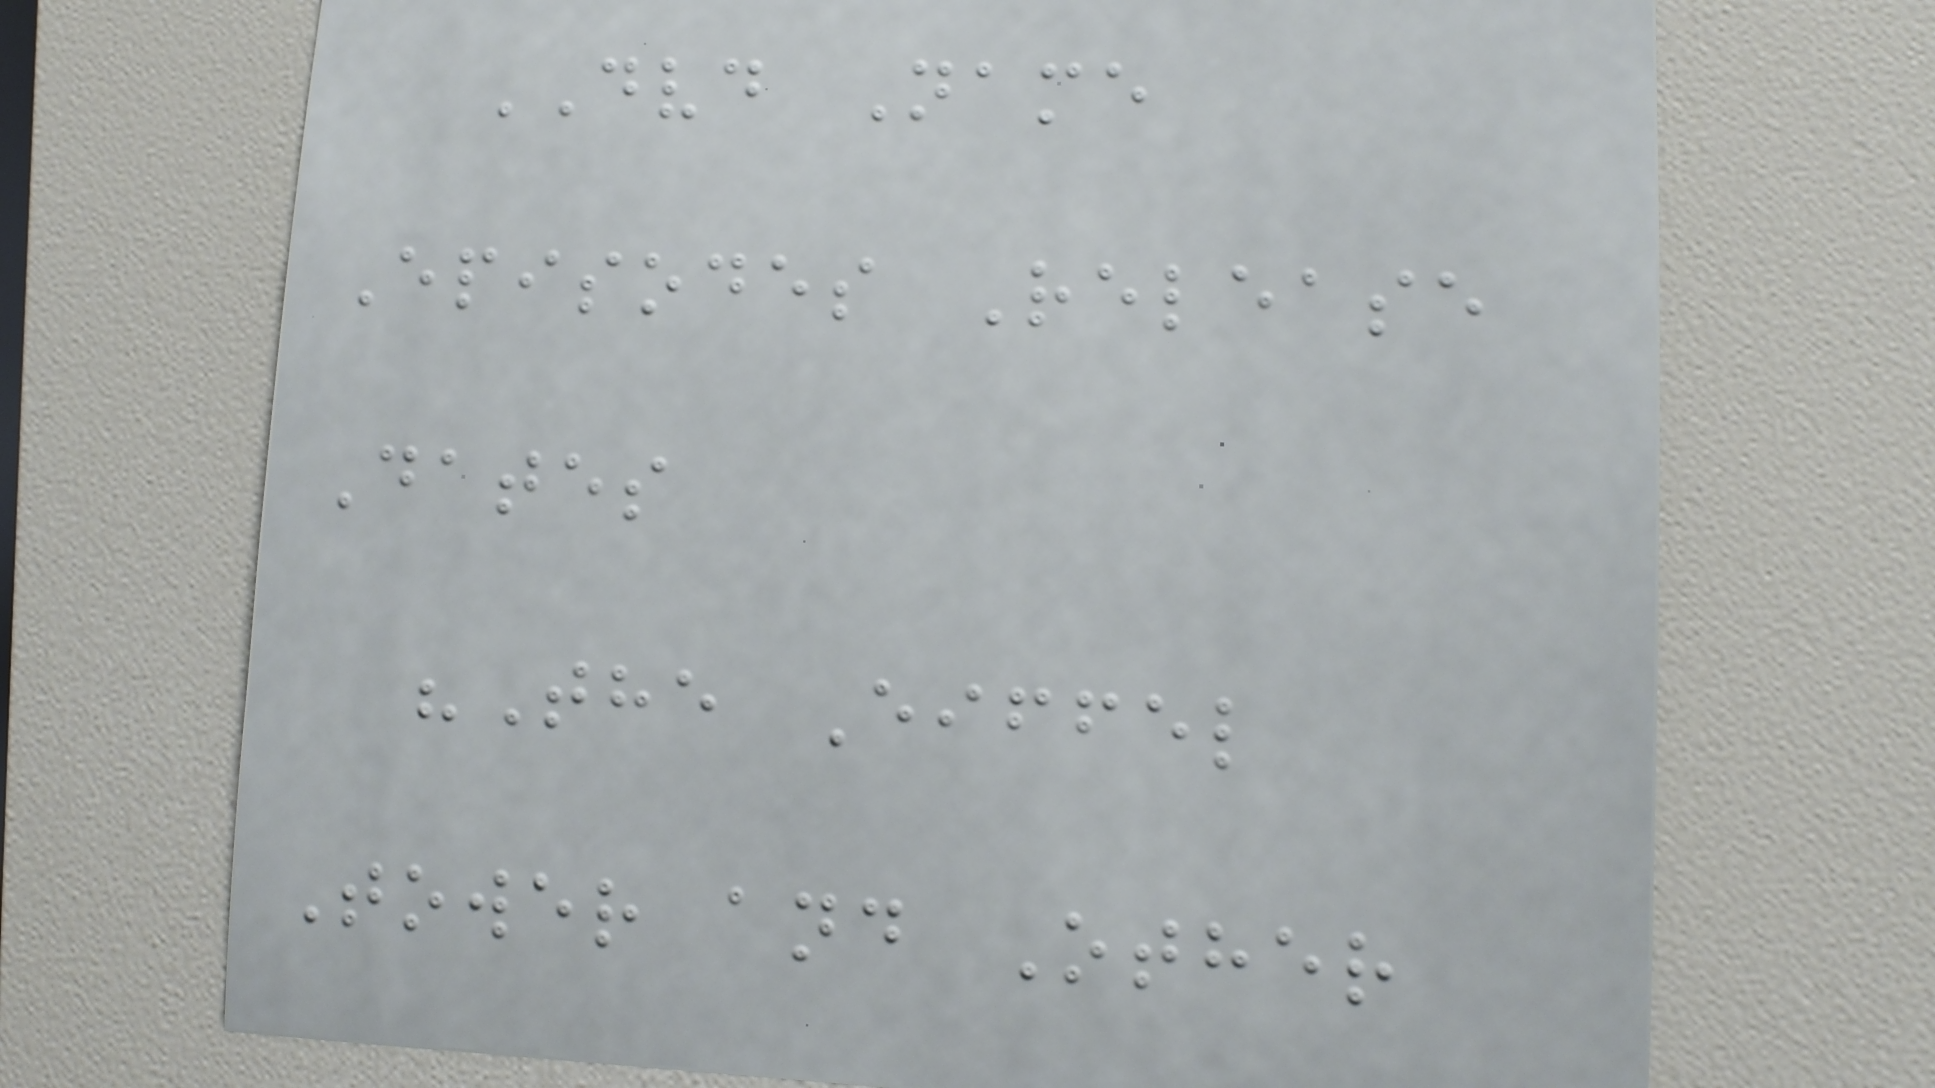DVD Name
Episodes Release
Dates
"The Eiffel
Tower and Other
